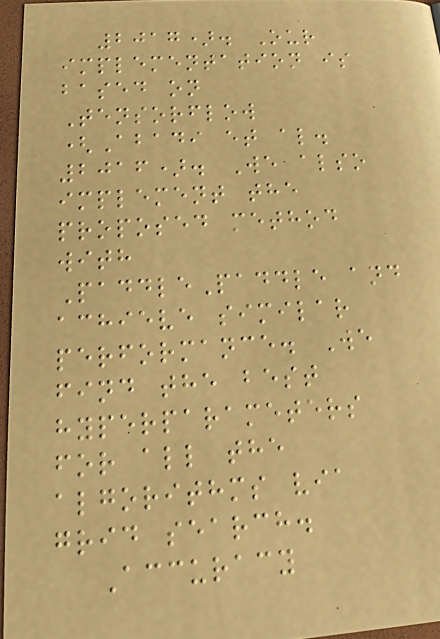2017). Our
implementation is
based on
Tensorflow
(Abadi et al.
2016). We also
implement the
proposed method
with
PaddlePaddle and
achieve similar
performance. We
find the best
hyperparameters
for all the
algorithms via
grid search.
Accuracy
